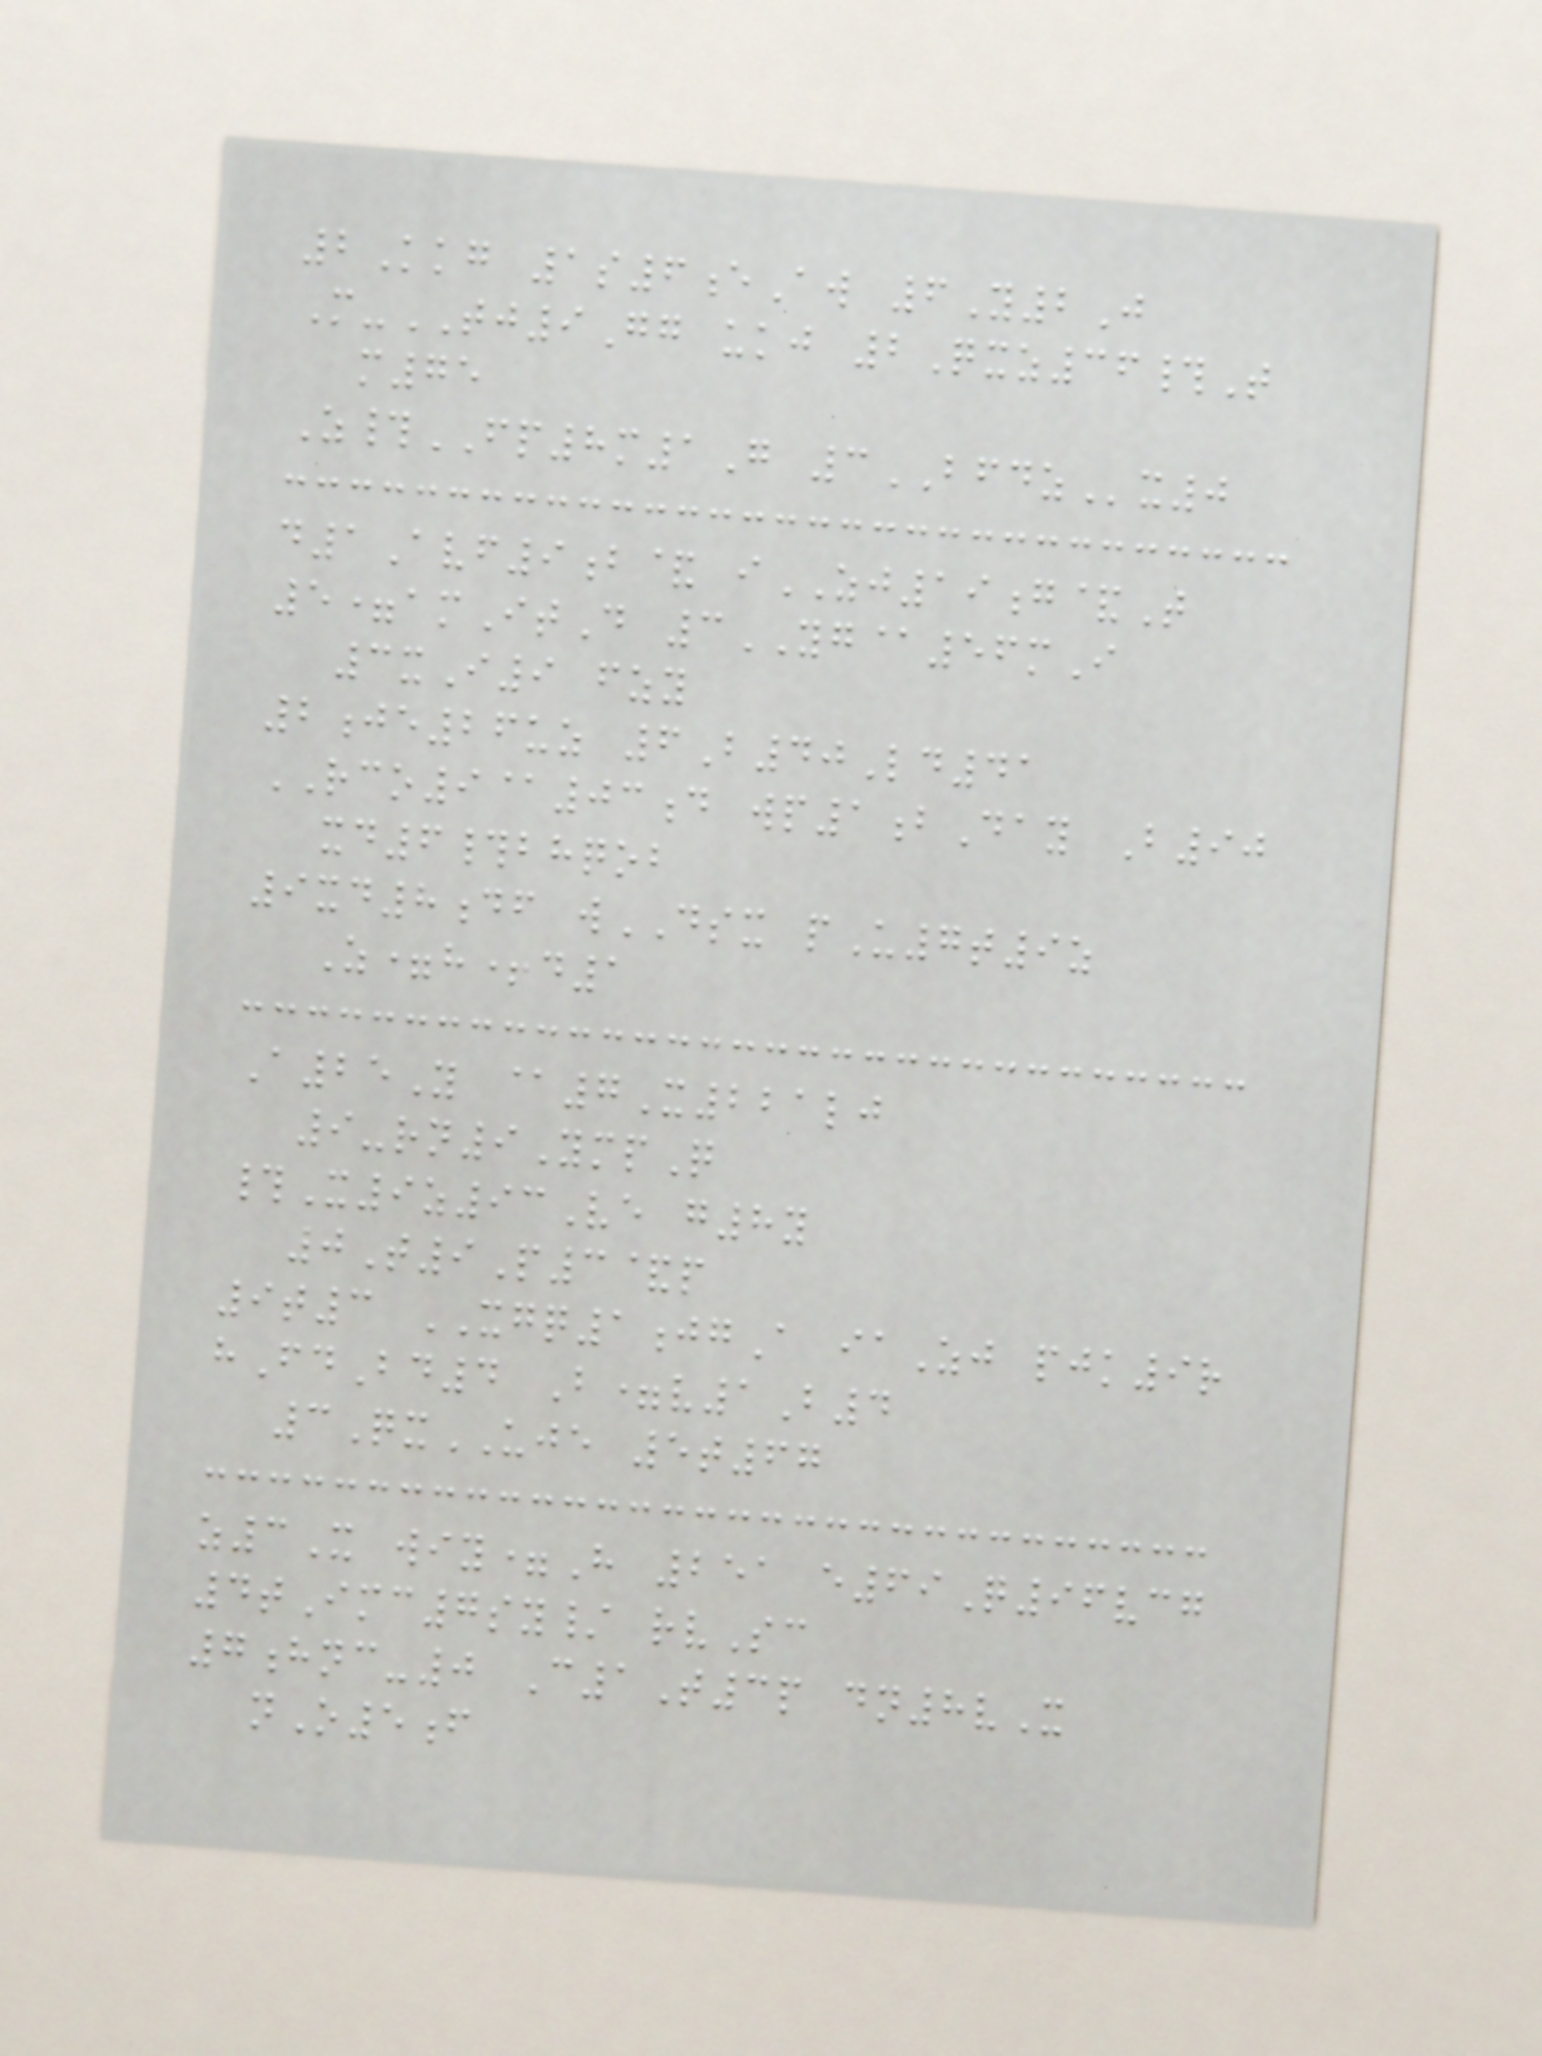2Kkg 1s6eAw 6Y2J
M-TJ9Gg ukj 2Qxz36#T
m75
Z#FP8m1G 3BFDZx0
d1Avf9b& iZJ19g&T
5=amItD 3YG@56mI
3xI9 fzy
2je26uz 6B40Ld41
RCO9@03d wp1bDay B90
xd6#bhqob
9xd8df wDSX pU7t9z
Z=h+d1
A25Y @7X221lj
9-rn9YmpQ
#X9z93Ve g8y
0T9P3&p
9t3 XGQ1jgA iaZj pjk9r
hFdBd4 B=v1B4
3QxUJE 5t67
z3X wiy=H 251 e69Q96vcg
4tImc7sy/ rvSc
7hnc-0 C1T3p dn8vX
nO5f
